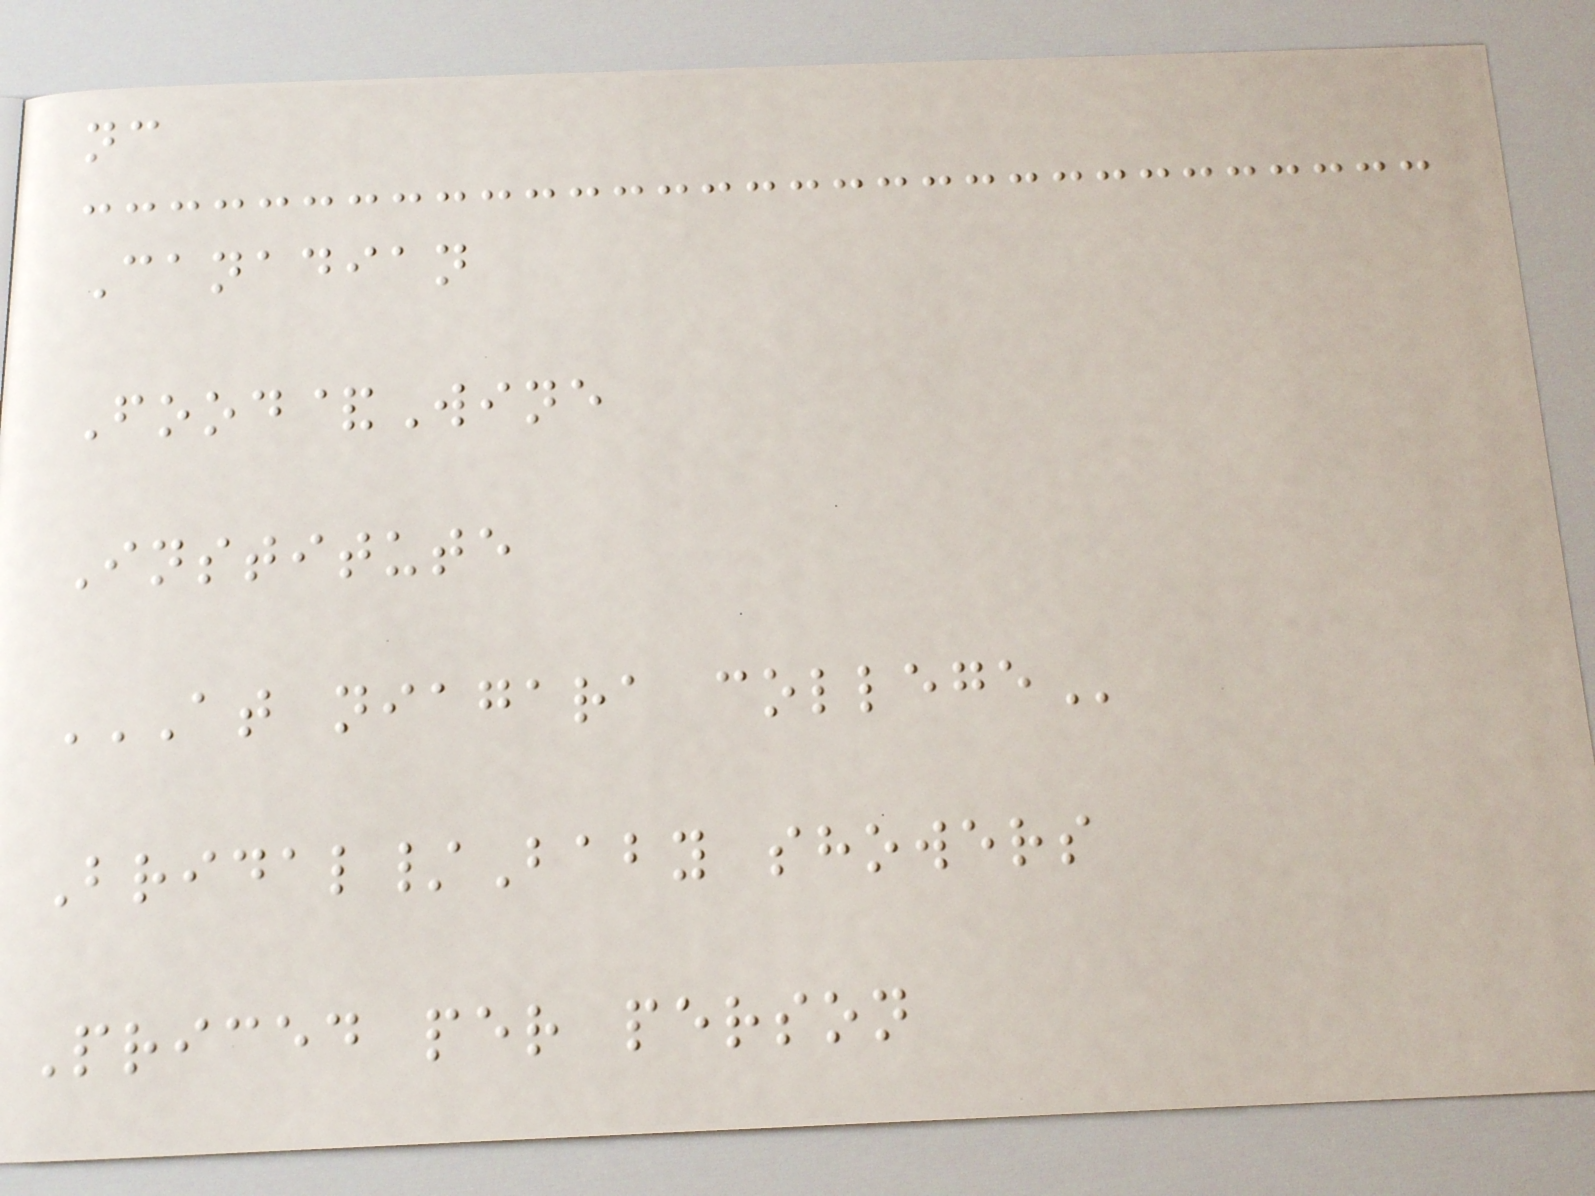nc
Canadian
Food&Wine
Institute
AT NIAGARA COLLEGE
Bridal/Baby showers
Priced per person
